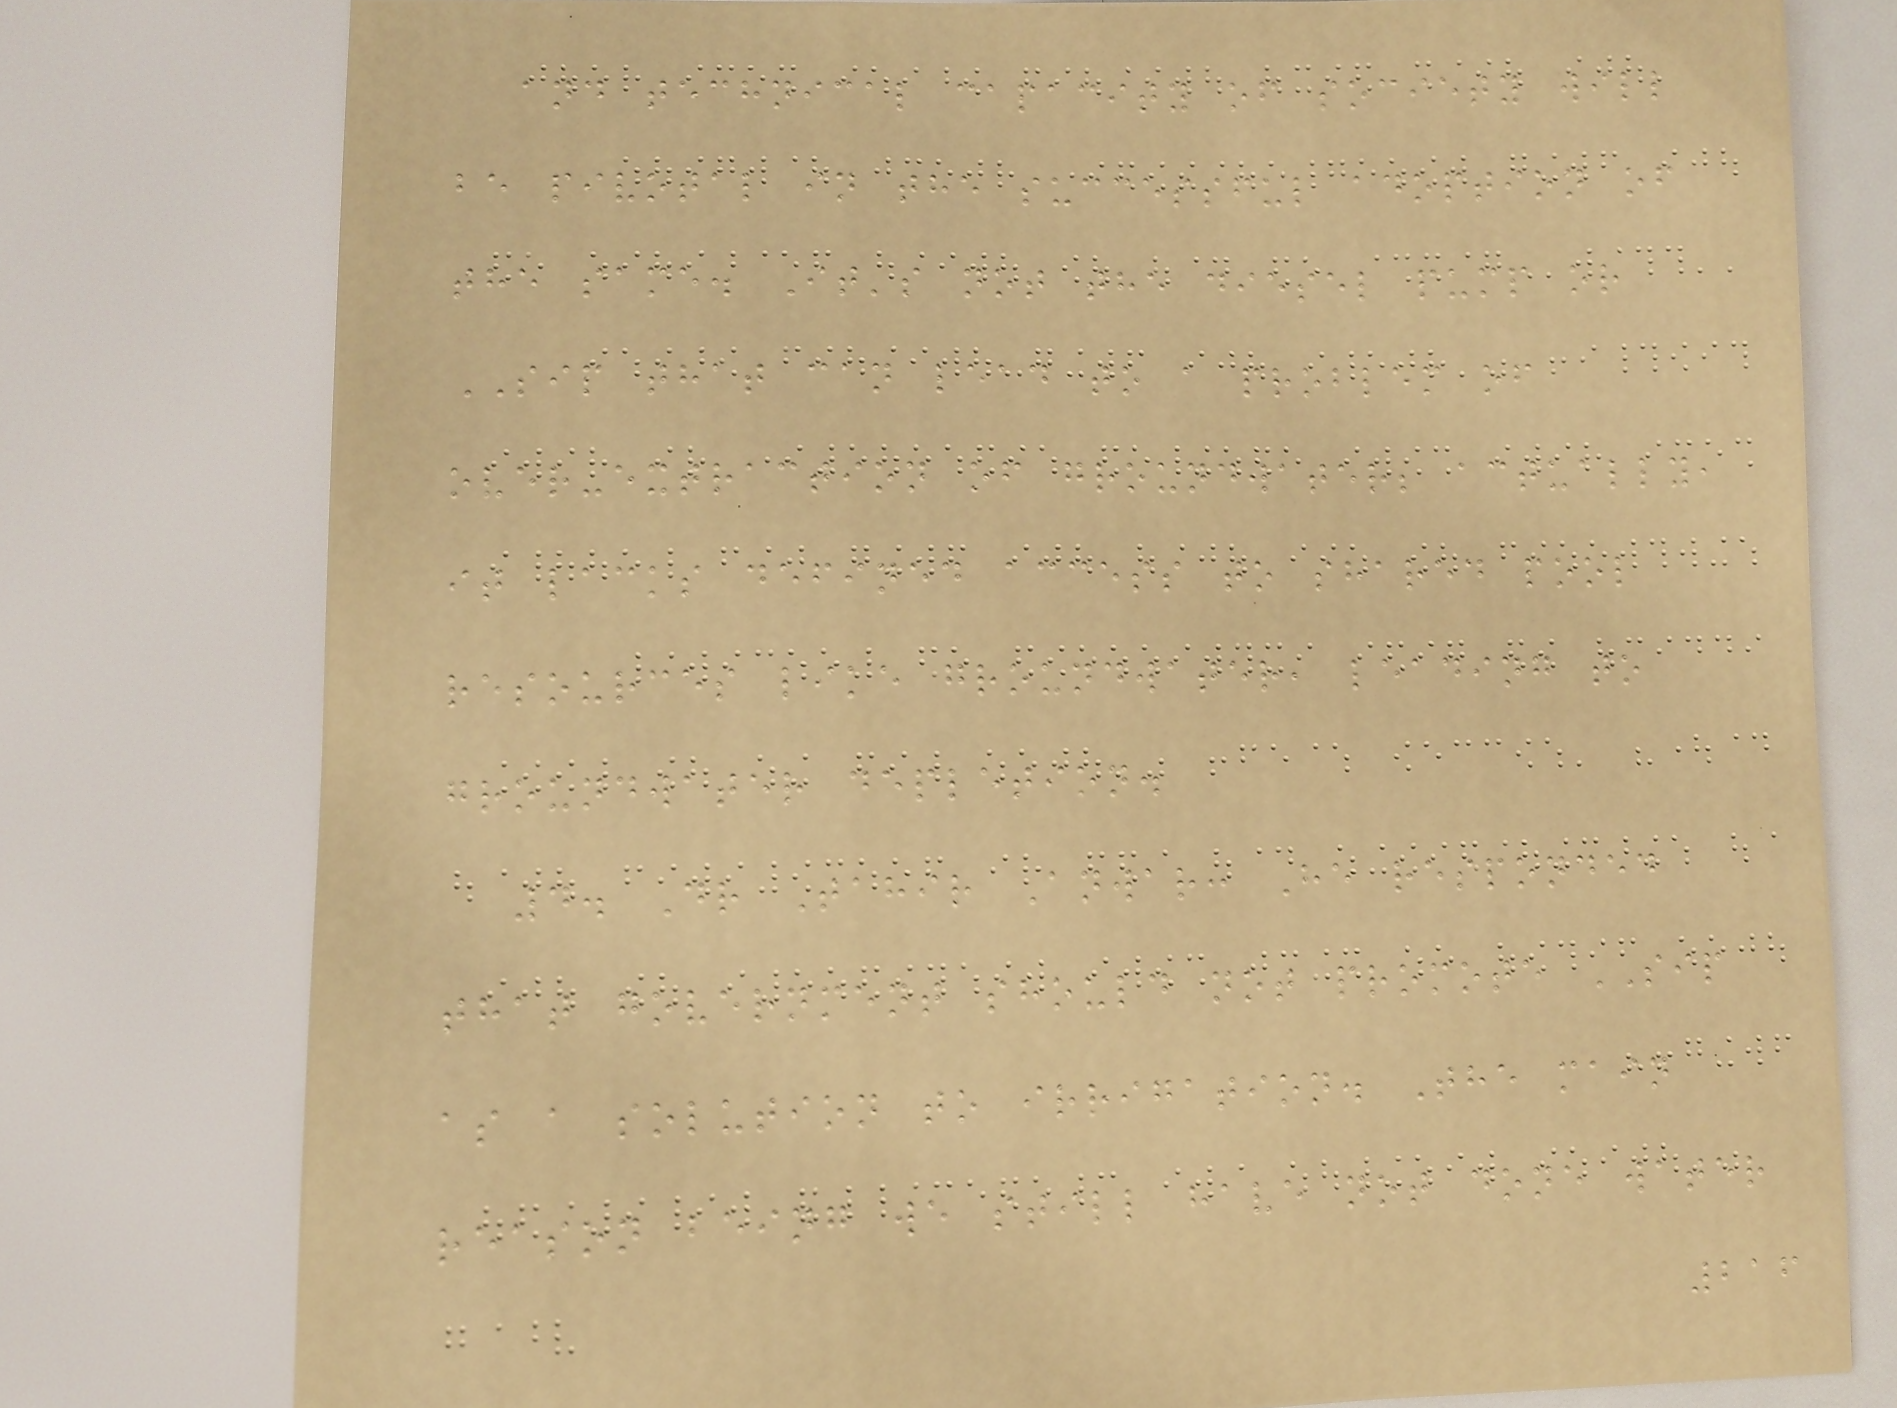and technical capacity of society will
be pivotal in the successful adoption of
the same. It's not the diesel pump or
SIP that can lead to a problem of
over-extraction of groundwater; actually,
it lacks defined access to shared pool
resources like groundwater, leading to
groundwater depletion.
4. Dr Tahir Anwar: He responded
that government should not promote SIP
as a solution to irrigation. The main
reason being we still have not done water
216
